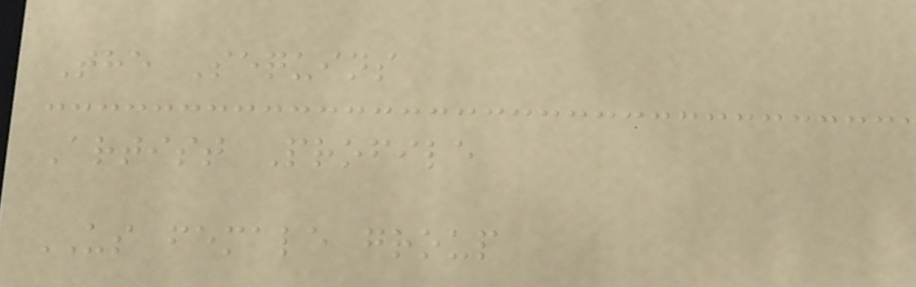The Sequins
Artist Profile
US female group
